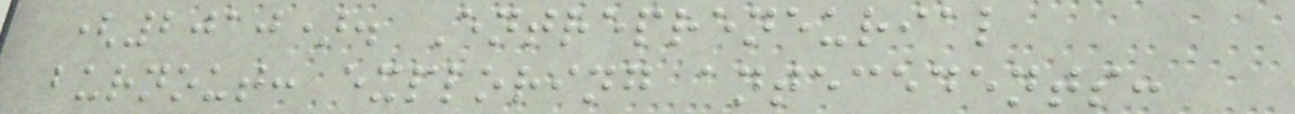(2010). Entrepreneurial
burnout: exploring antecedents:
